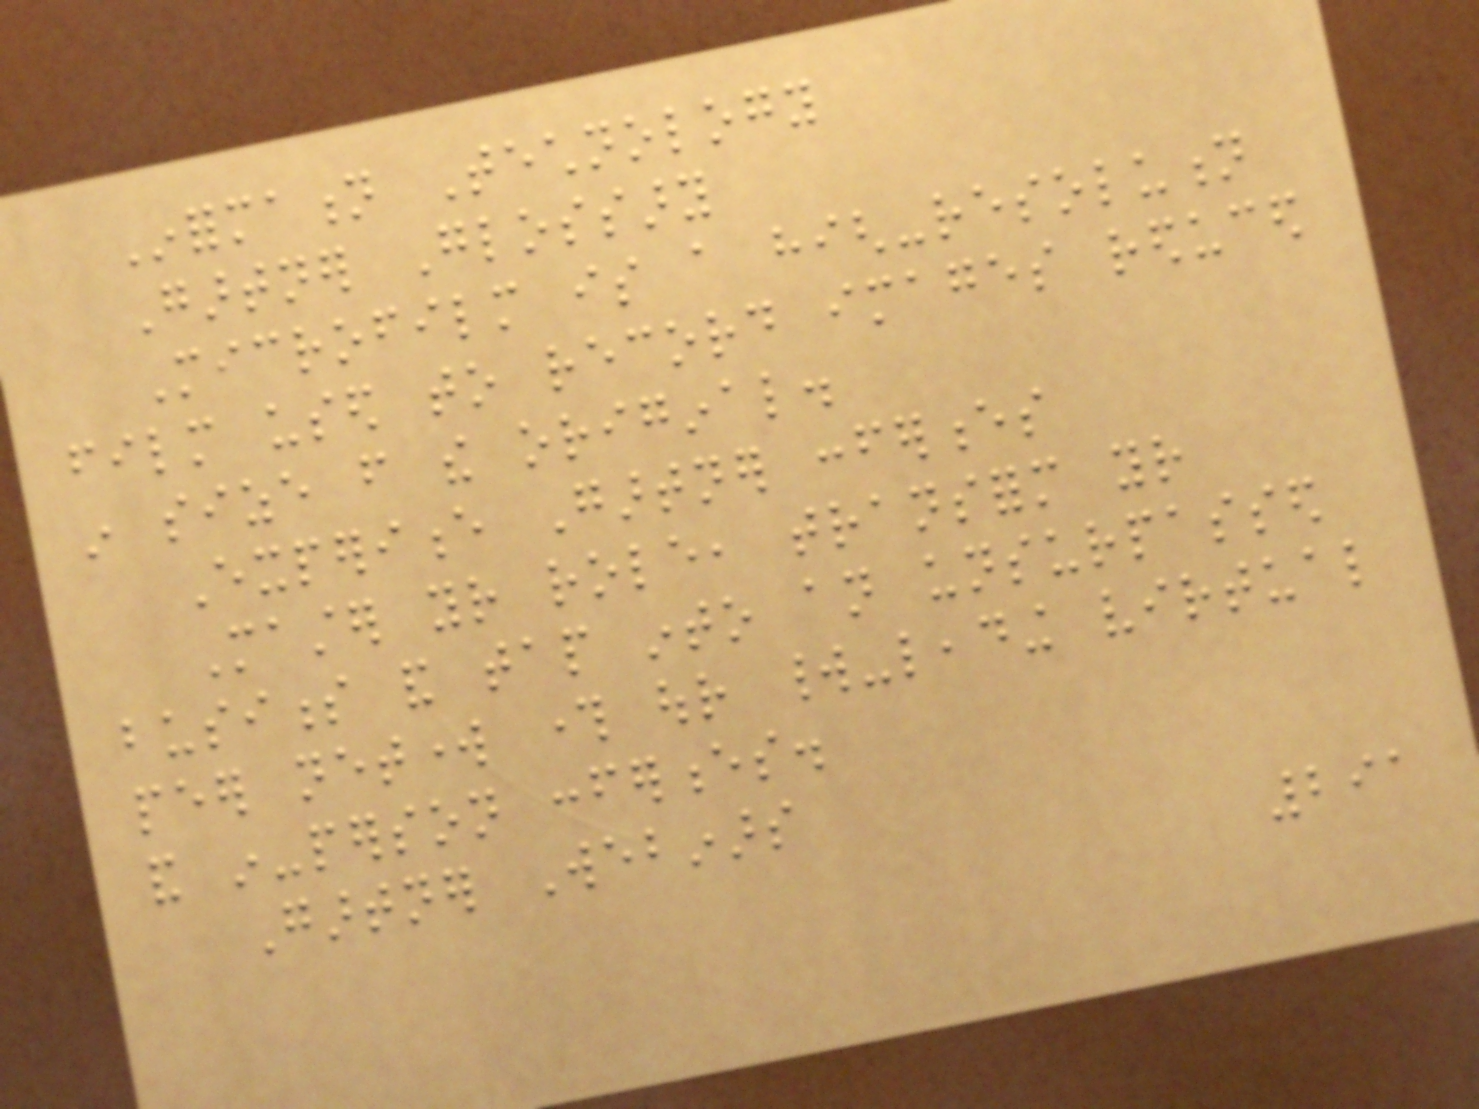Information Technology
Gartner Glossary
Microfilm is a high-resolution
film used to record images reduced
in size from the original.
Experience Gartner conferences
Master your role, transform your
business and tap into an unsurpassed
peer network through our world-leading virtual
and in-person conferences.
Gartner Webinars
291
